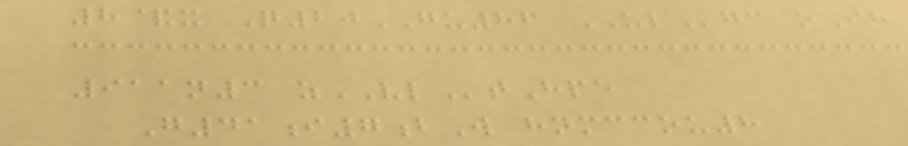8&x Q20GU86 ULgc oIh
911n3 zVLtHpe
G41i7bW hnmccou8
